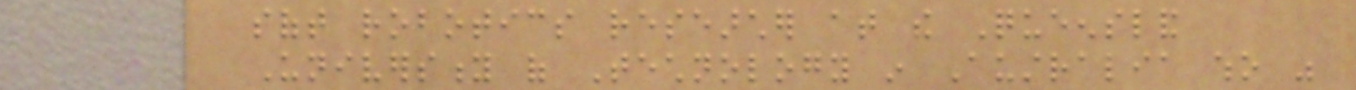soft robotics researcher at the Queensland
University of Technology in Australia who was
